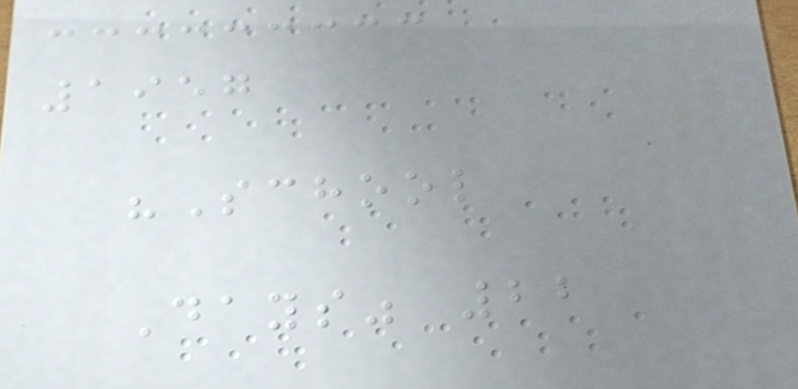1957
"School
Days" 22
